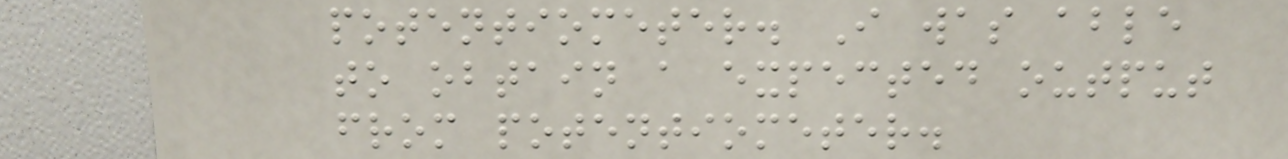potentiometer. I was able
to obtain a expected output
from potentiometer.
